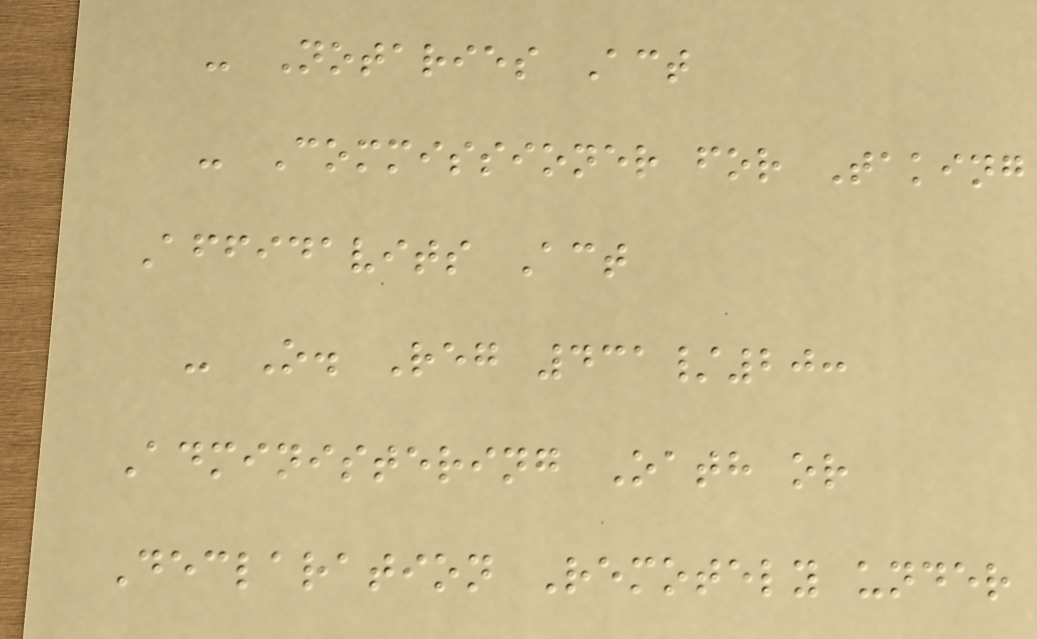- Notaries Act
- Commissioner for Taking
Affidavits Act
- O. Reg 431/20:
Administering Oath or
Declaration Remotely under
